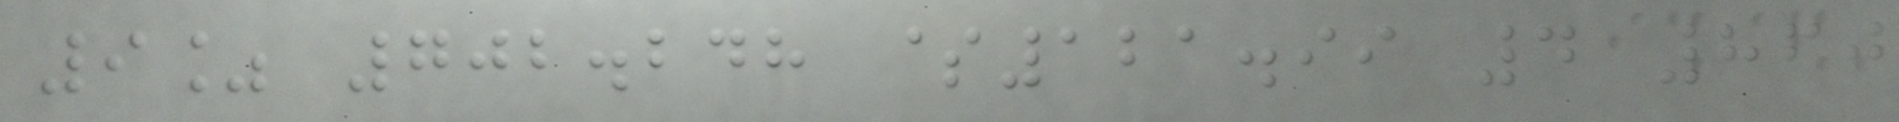9% 702.248 $121.99 4 860
